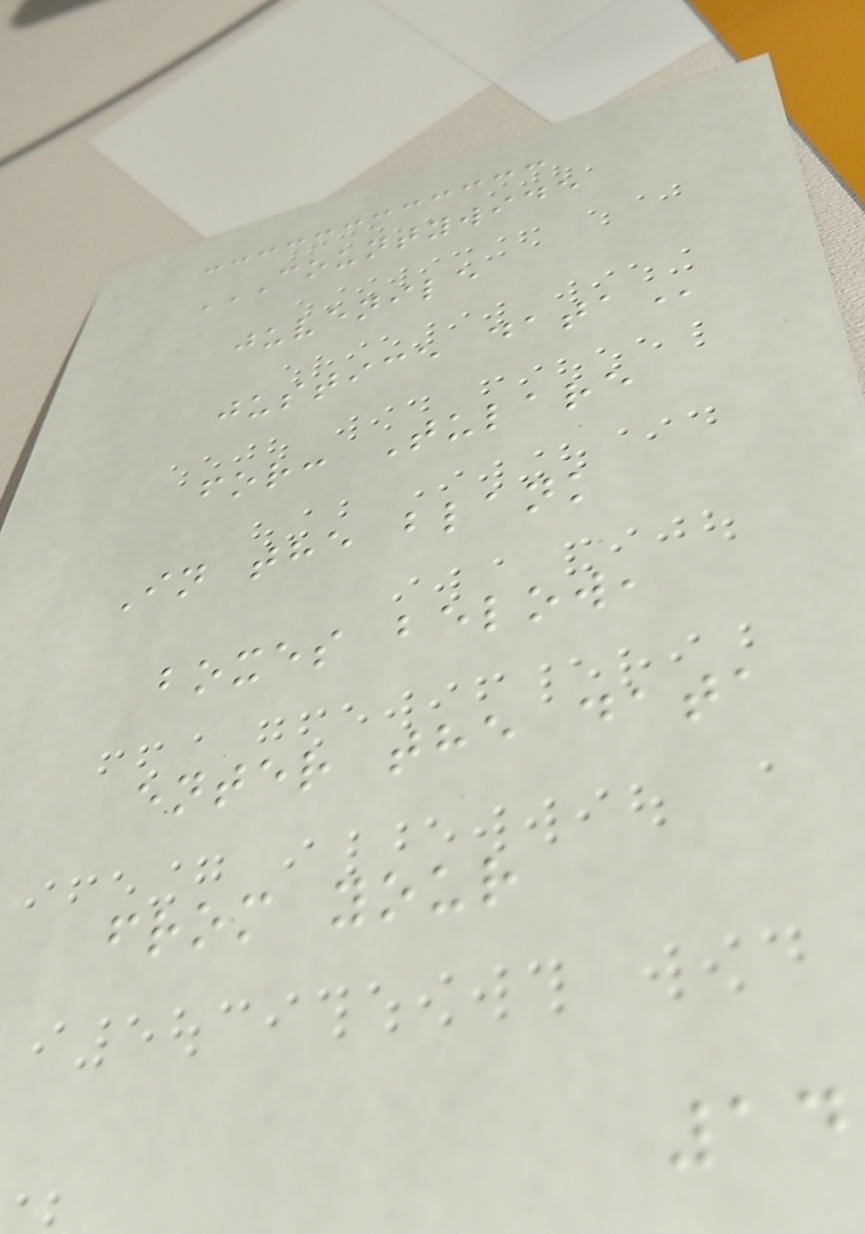COUNTYWIDE
JUVENILE
JUSTICE DATA
for: Tulare
In the blank
boxes below,
enter the data
from your
14
